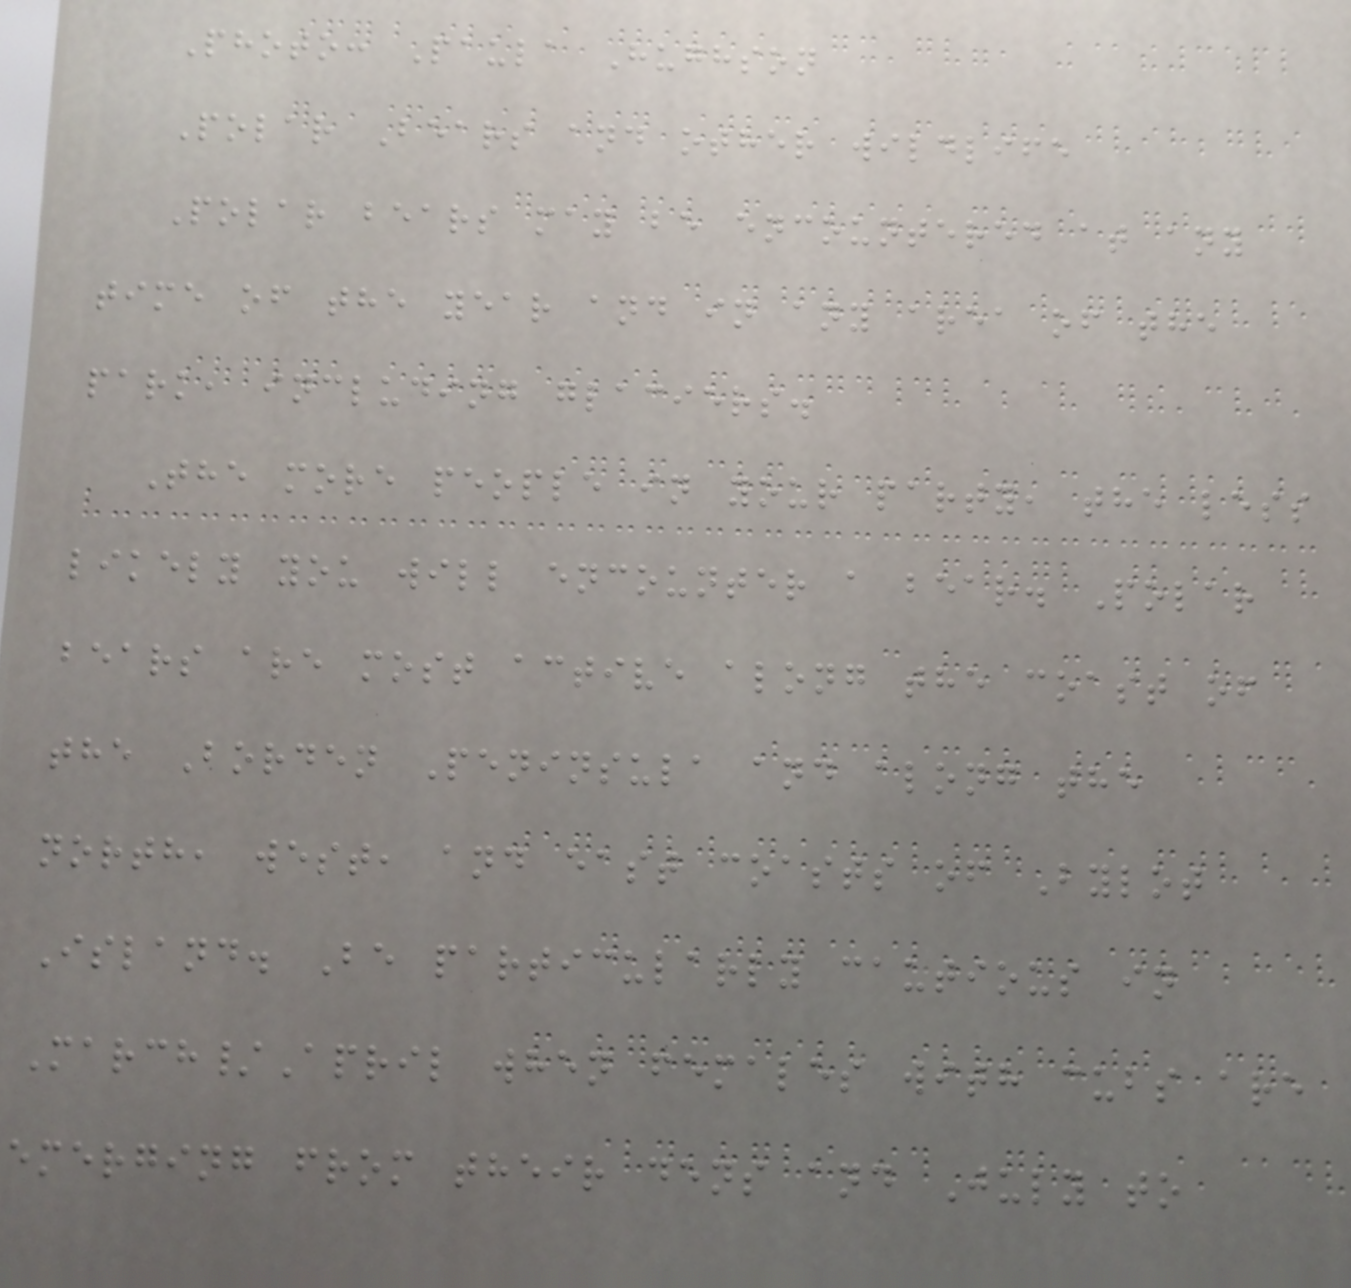Photo: Paula Hughson
Polar Bears and other wildlife
Polar bears may be encountered at any
time of the year and in any area of the
park, including glaciers.
The more people in your party, the less
likely you will encounter a bear. Polar
bears are most active along the coast of
the Borden Peninsula and along the
north, west, and east coasts of Bylot
Island. Be particularly cautious in
March/April when females with cubs are
emerging from their dens and July to
